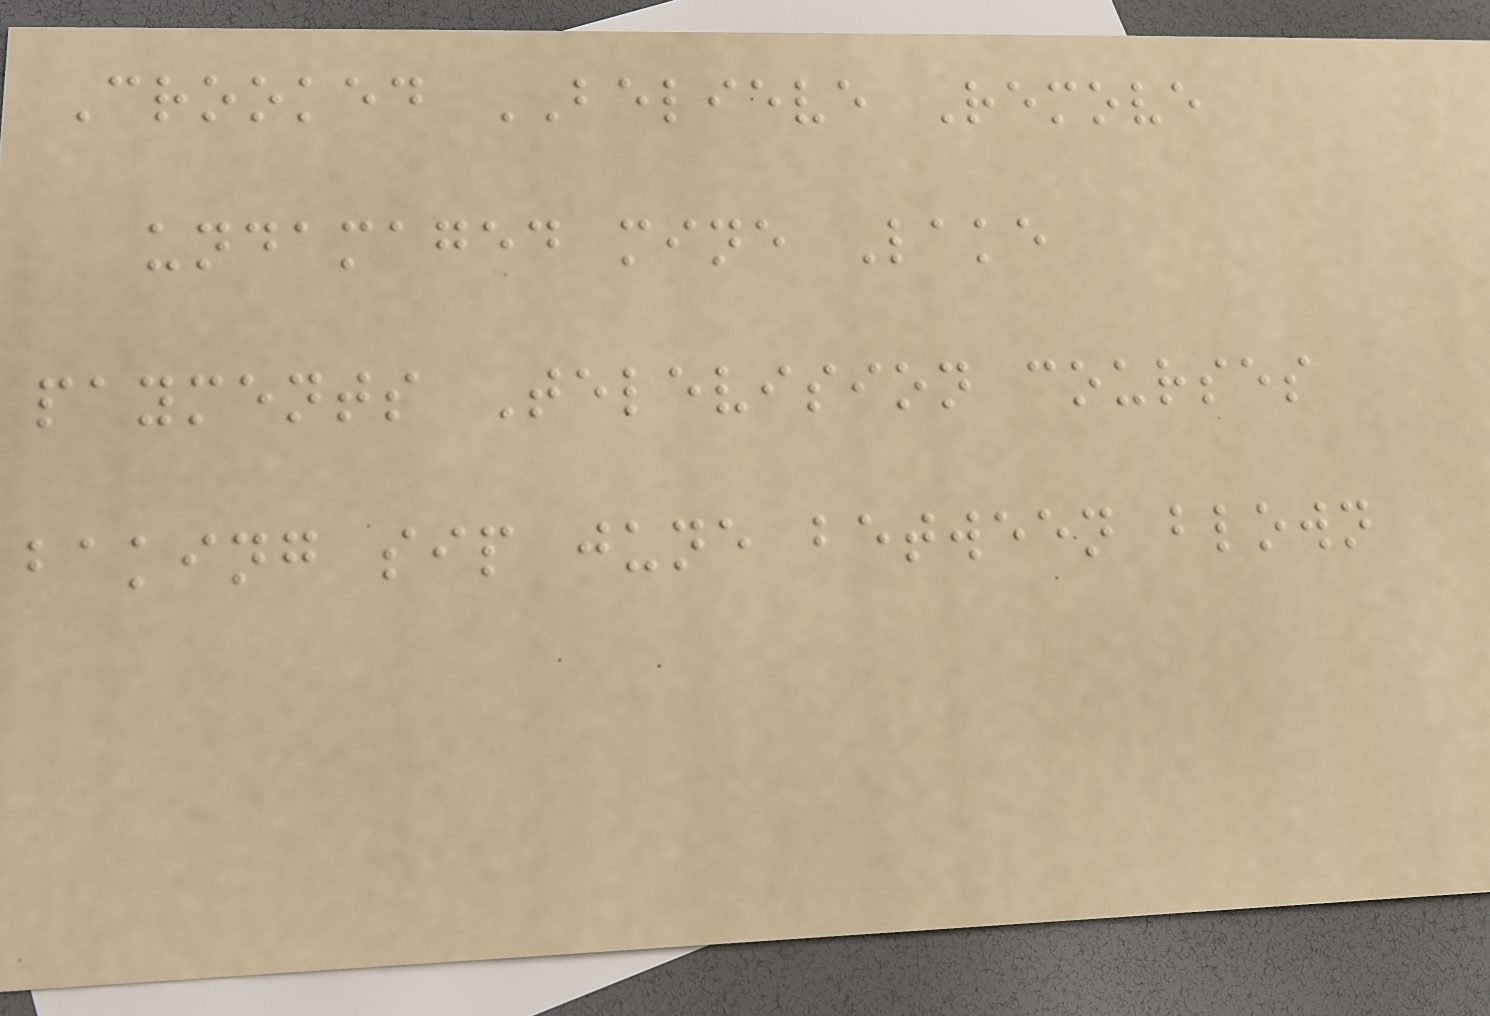Crooked BELIEVE Remove
undamaged mine Lake
payments Television courses
baking sip june between blown
